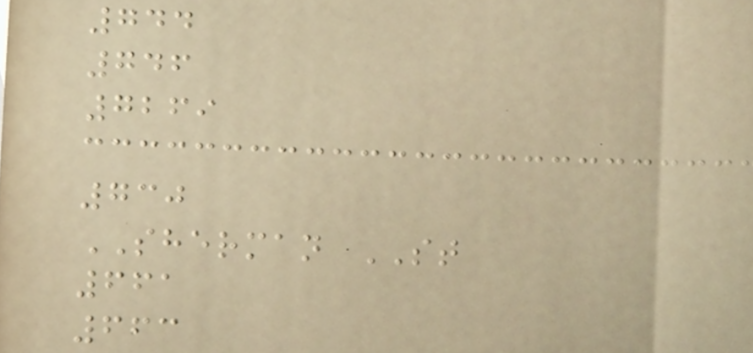744
746
7269
730
SHERMAN ST
661
663
